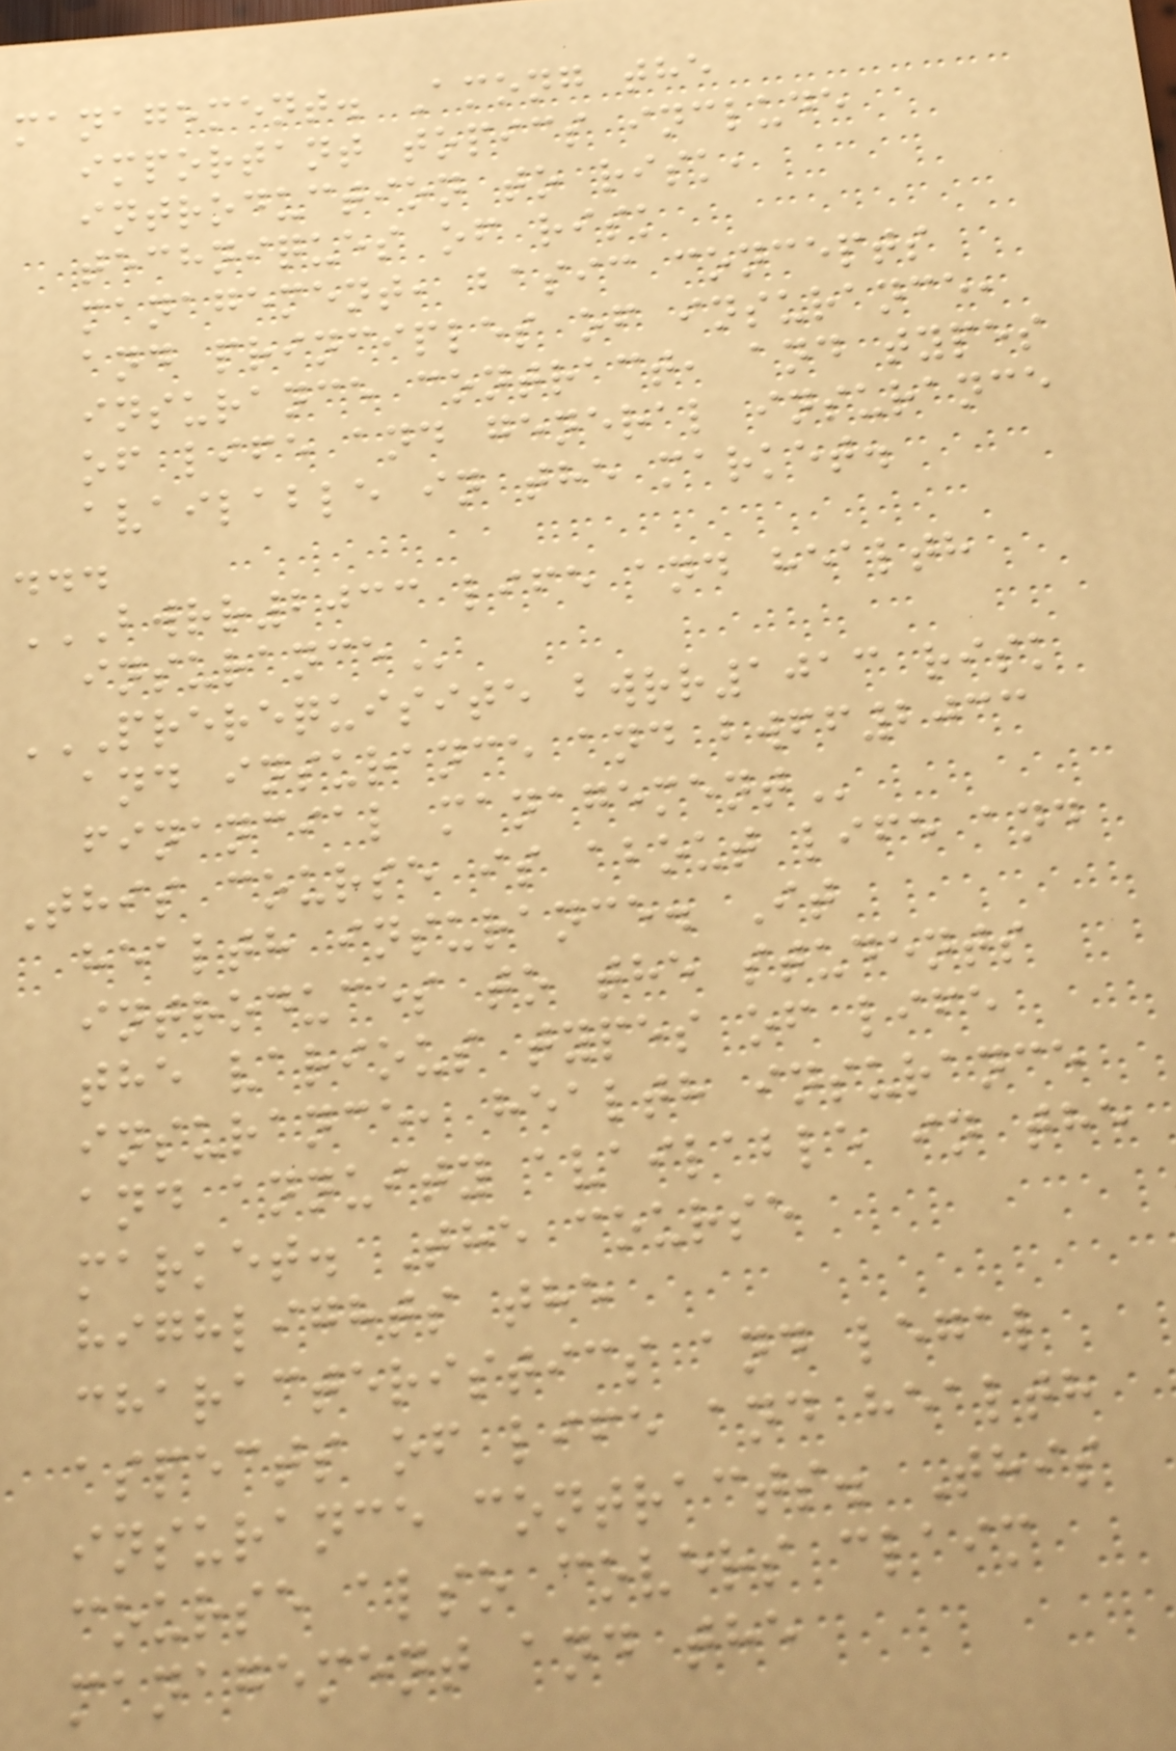management. Among the
important topics include
introduction to risk,
techniques of risk
management, basic concepts
and principles of insurance,
insurance contract, and types
of life and general insurance
available in the market.
...
BWRR2033 LIFE AND HEALTH
INSURANCE
PREREQUISITE BWRR1013 RISK
AND INSURANCE AND BWFF2033
FINANCIAL MANAGEMENT
This course is about life and
health insurance. It
introduces to the students
the various types of life
insurance, health insurance
and annuity available in the
market. The course
highlights the
characteristics and legal
aspects of life and health
insurance contracts. This
course also covers claim
management and the
